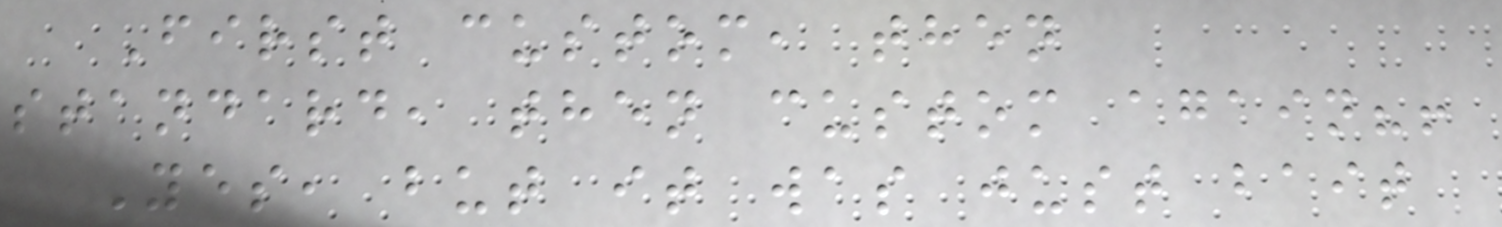First custom, then
standard, then custom again?!
Yes, but it was just bait
